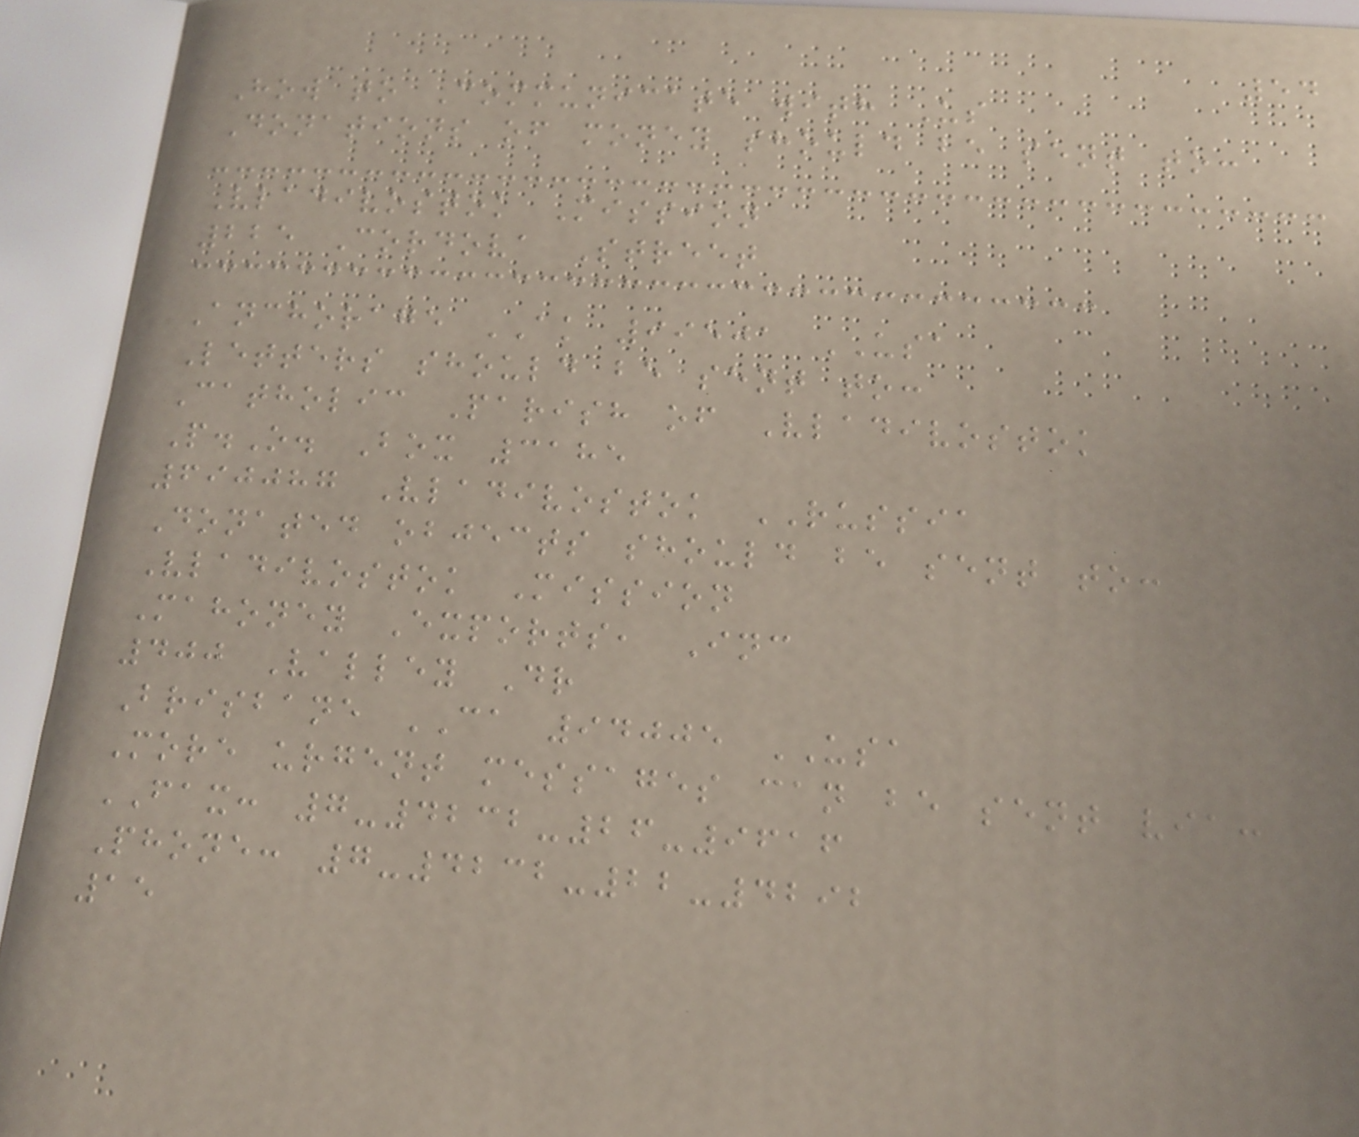54
How to Communicate with Us
Donations of money should be sent to:
Vladivostok Mission
225 Cordova Street
Anchorage AK 99501 USA
Letters should be sent to:
Catholic Parish of Vladivostok
P.O. Box 3185
690087 Vladivostok RUSSIA
Donated objects should be sent to:
Vladivostok Mission
Mahoney Exports, Inc
400 Valley Dr
Brisbane CA 94005 USA
More urgent messages can be sent via:
FAX: 7-4232-26-9616
Phone: 7-4232-22-4292
15
